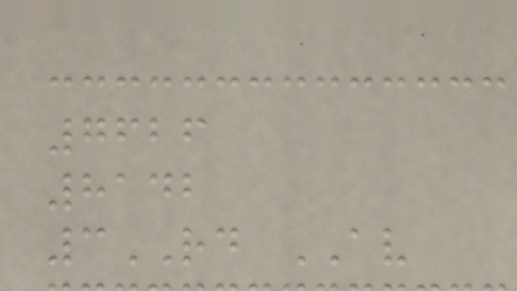7626
8142
3RD AV
